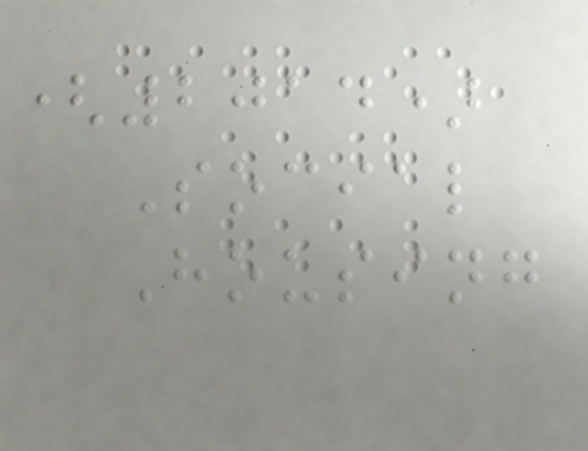(2014)
Social
Housing
